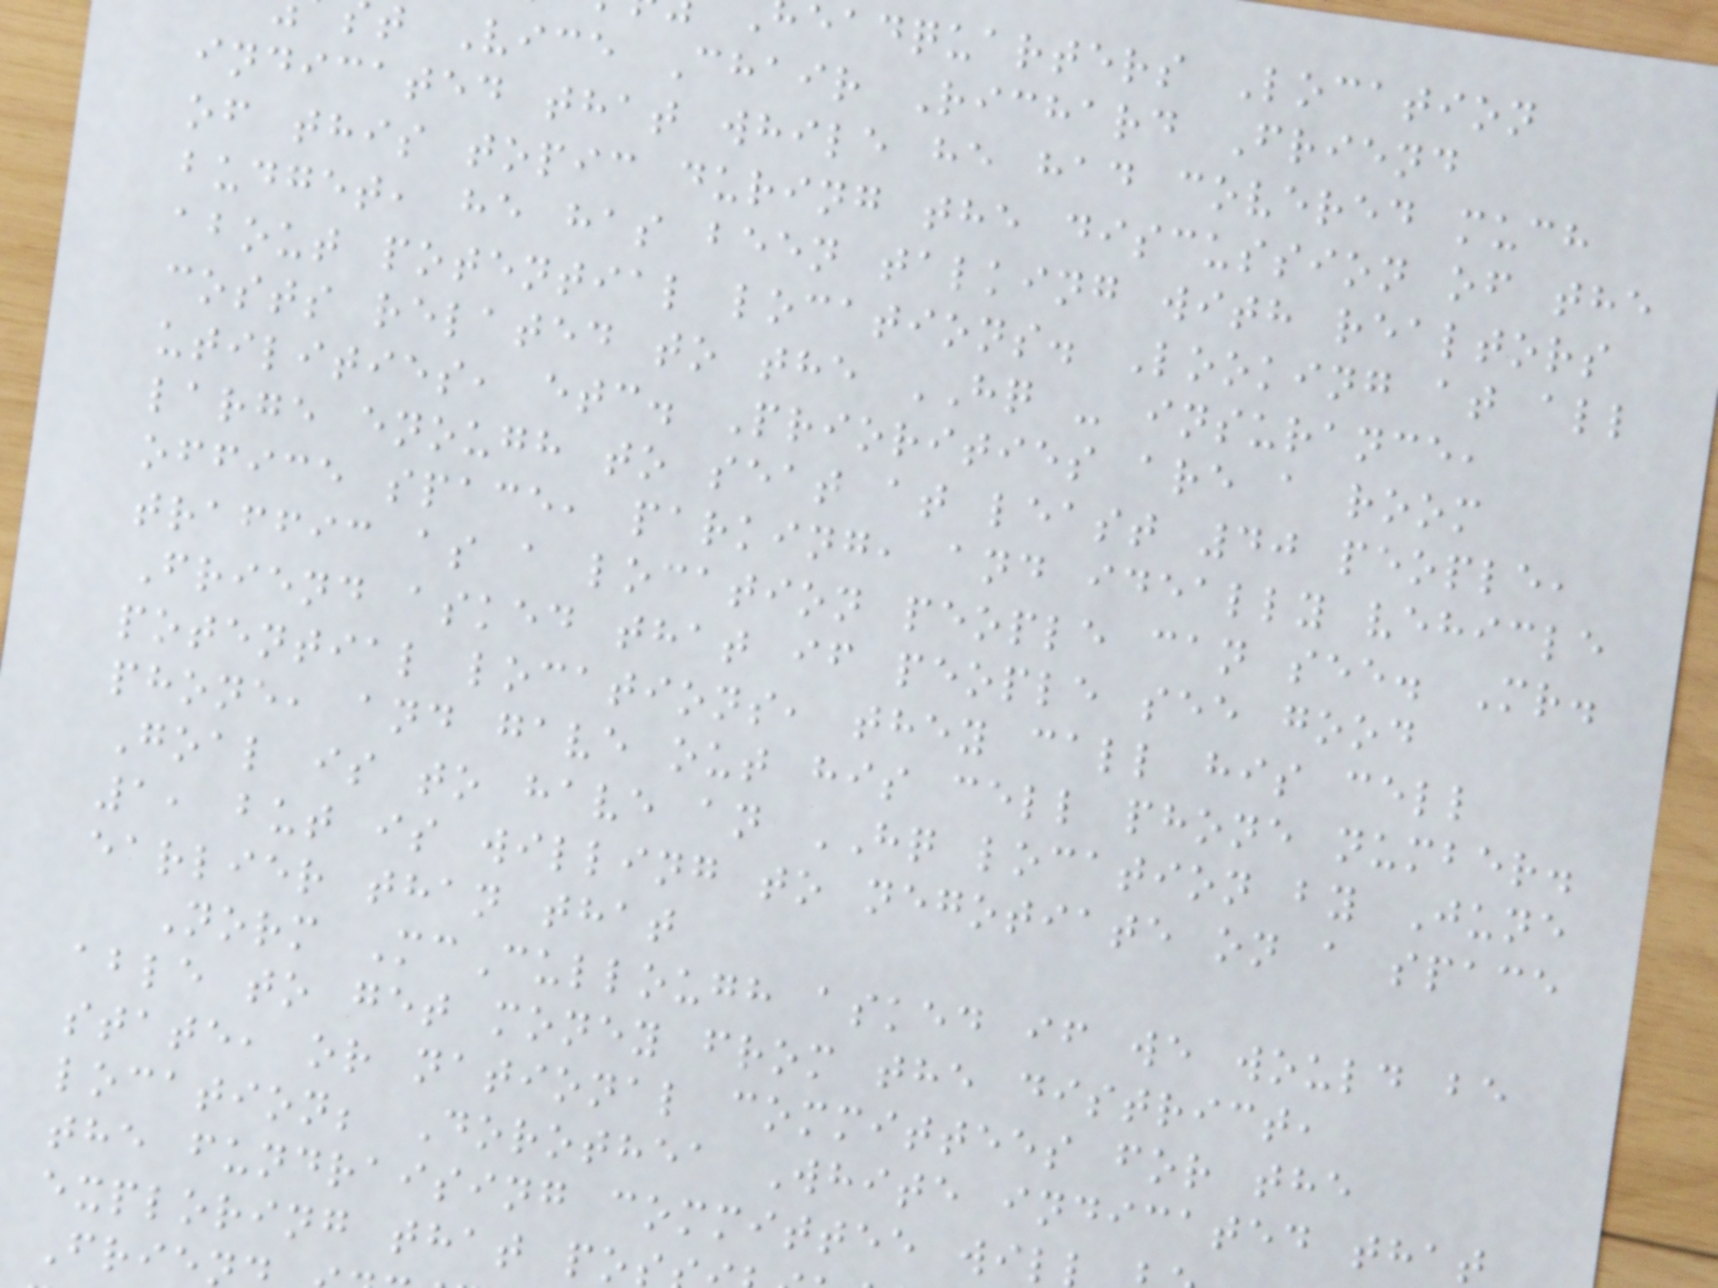eadquarters Location
t Vice Chair Richard Friend
indicated that while he had covered much
of this topic during the discussion of the
budget, he has been talking with realtors
about potential locations. Looking at all
costs related to the HQ - insurance,
utilities, etc. Priorities are a room
large enough to seat at least 40 people,
office space, parking, and ideally vehicle
traffic as a location people can see. Mr.
Friend asked that if people see good
potential locations, they call his cell
phone, and gave out his cell phone number.
Goal is to have an HQ location by June
1, but is willing to negotiate on a space
earlier than that
Norm McCullough asked if we would be
able to get money from the district,
state, or national committees for the
location; Dorothea White indicated that
the fundraising committee wil
exploring that po
